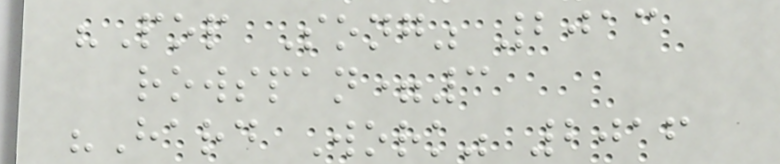"Pop Song" 2013
rowspan=3
"Hard Work" 2016
